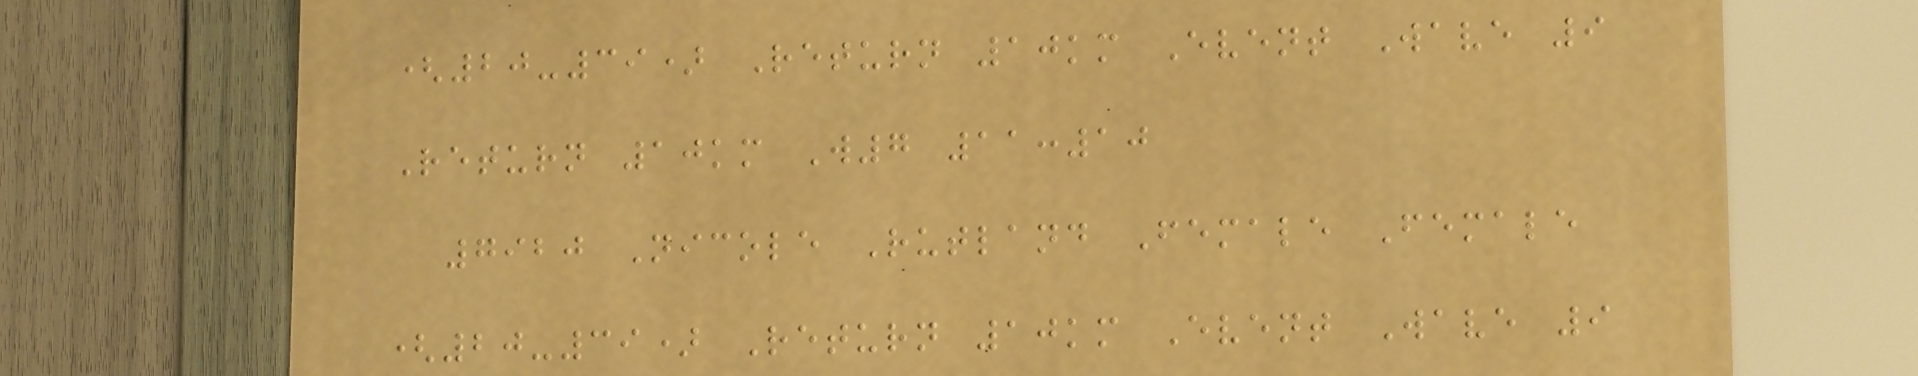(20-39) Return 10km Event Wave 9
Return 10km W7 11:10
7920 Nicole Rutland Female Female
(20-39) Return 10km Event Wave 9
